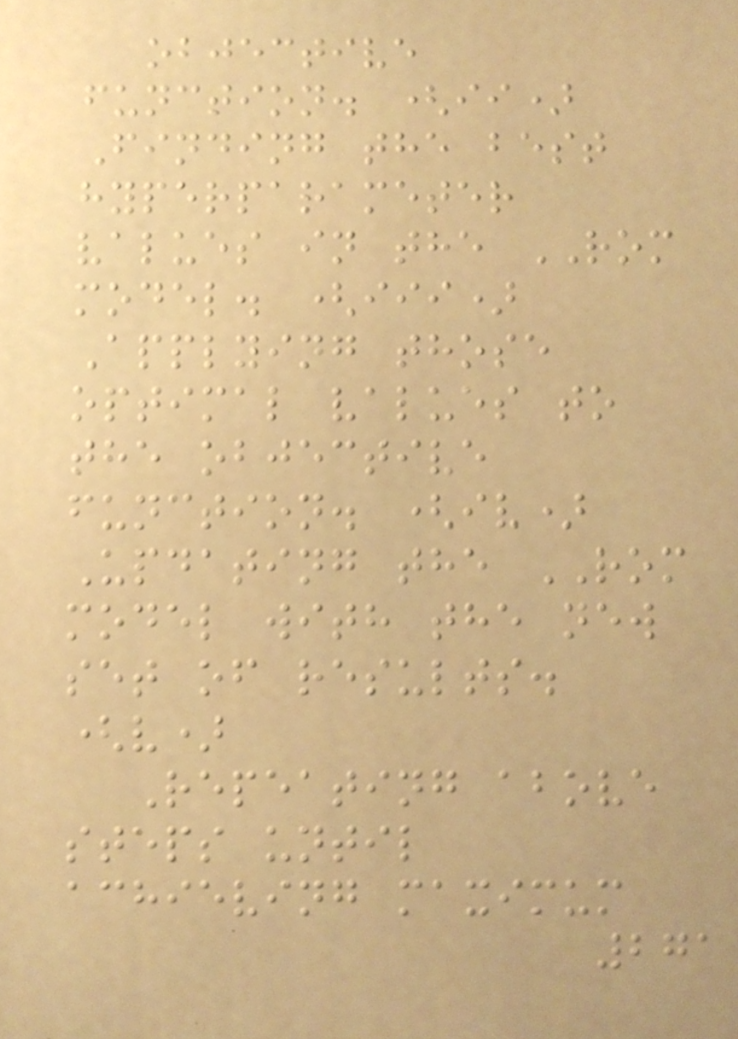objective
function. (ii)
Finding the best
hyperparameter
values in the ROM
model. (iii)
Applying those
optimal values to
the objective
function. (iv)
Updating the ROM
model with the new
set of results.
(v)
Repeating above
steps until
achieving maximum
271
